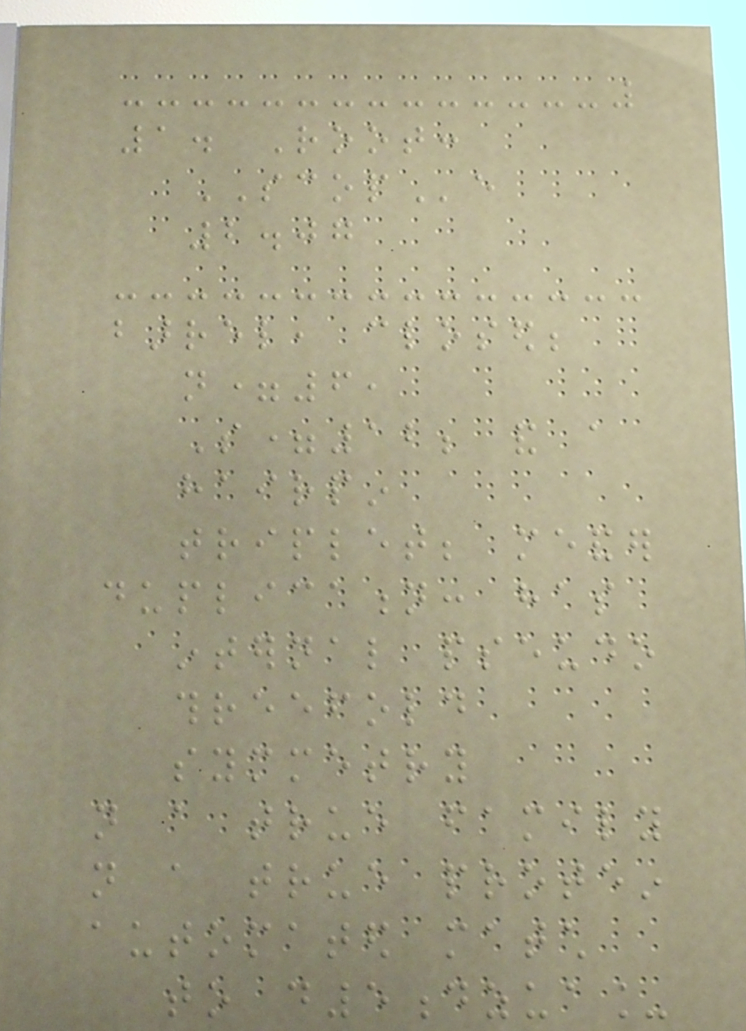1. Root:
SCOPe
2.07
barrel, closed;
n=6,
S=12; and a
hairpin
triplet; meander
duplication: has
internal pseudo
threefold
symmetry
not a true family
not a true protein
automated match
to d5dzua_
